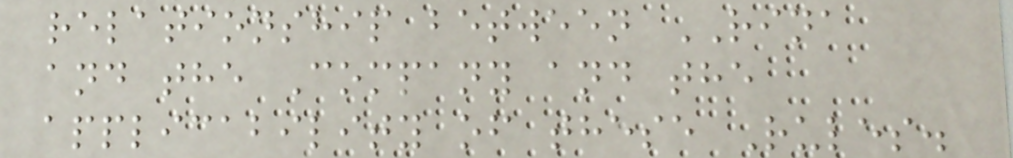relationship between RINA
and the Company and the
applicability of these Rules.
